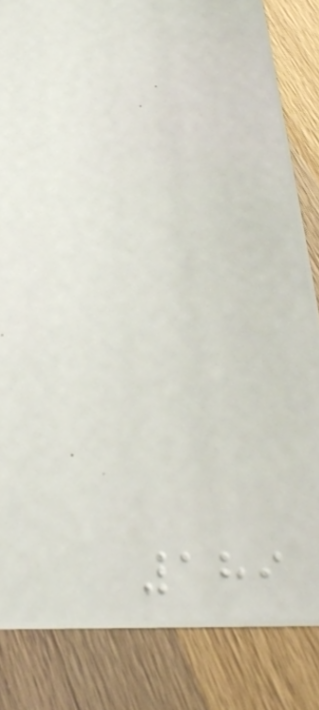189
